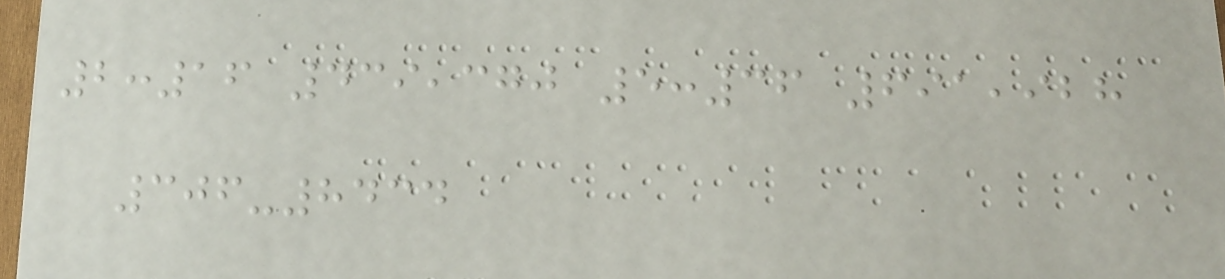2:16 439,370 5:36 691,928
306-8434
